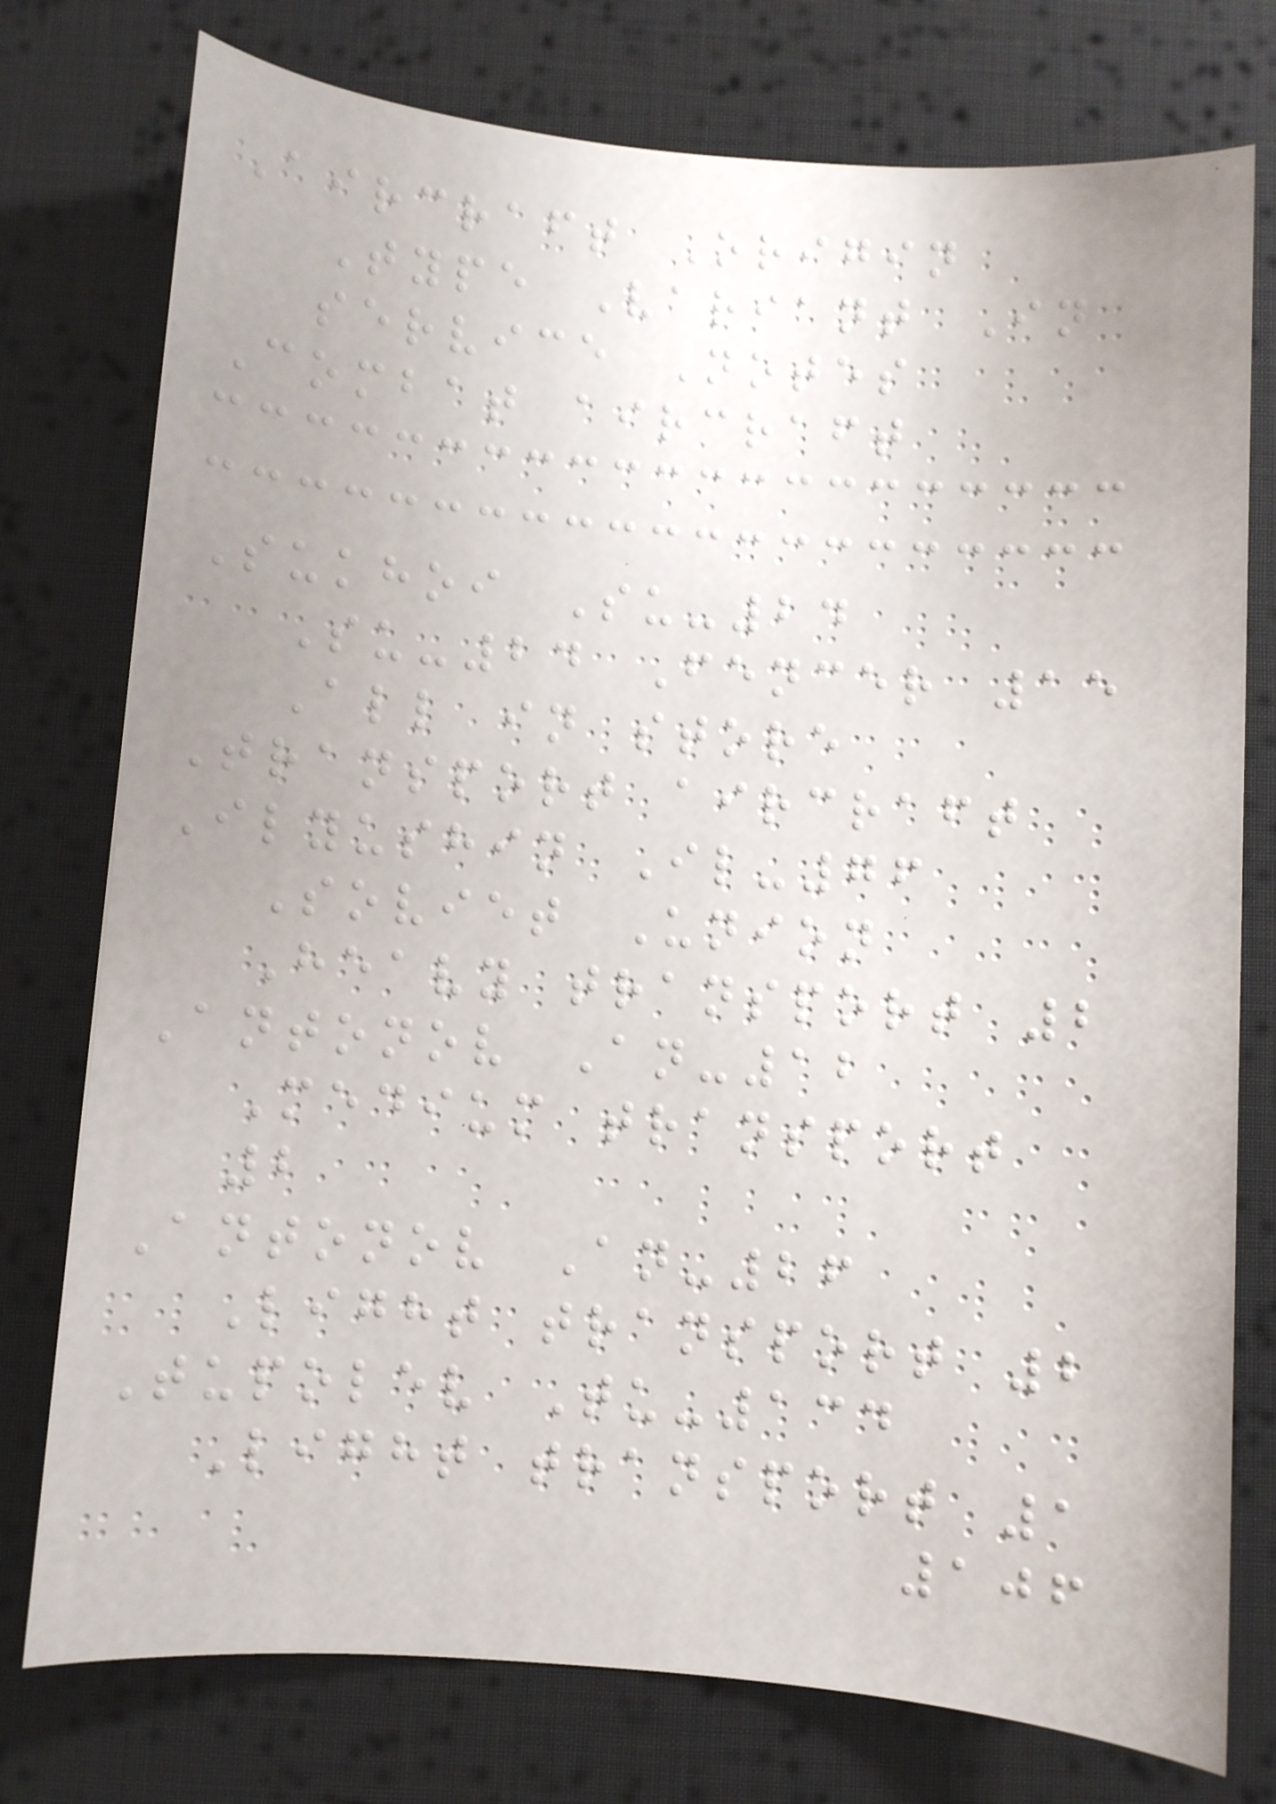Aircraft Origin
Type Variant In
service Notes
Combat aircraft
Sukhoi Su-24
Su-24 Fencer 15
All in store
Transport aircraft
Ilyushin Il-76
Soviet Union
Heavy transport 2
Antonov An-12
Medium transport
2
Antonov An-26
Light transport 2
Tupolev Tu-134
Light transport 1
106
